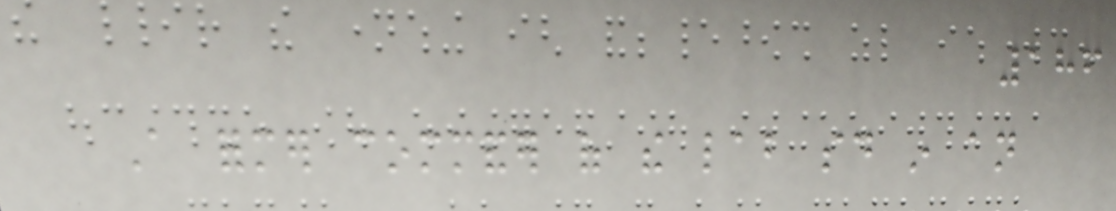186
A former commander of the lab said in an
